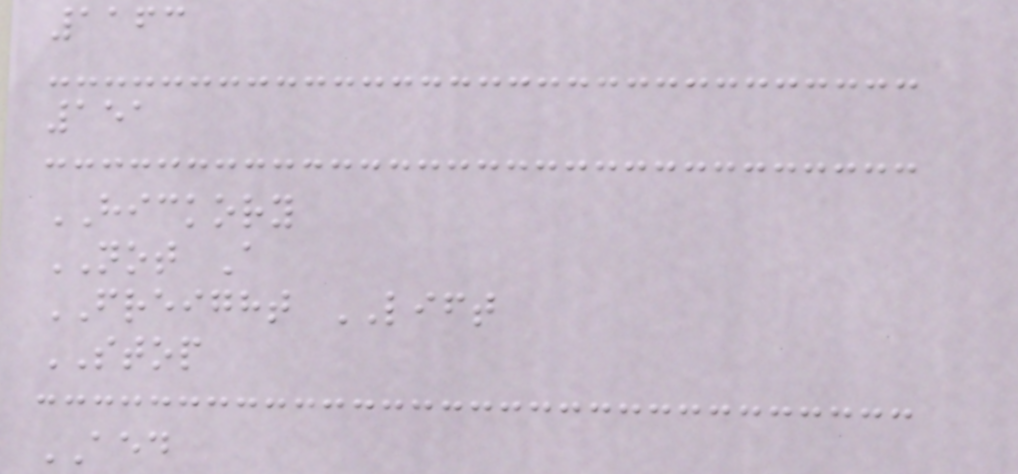1163
151
HICKORY
NOT A
FREIGHT LIFT
STOP
AED
